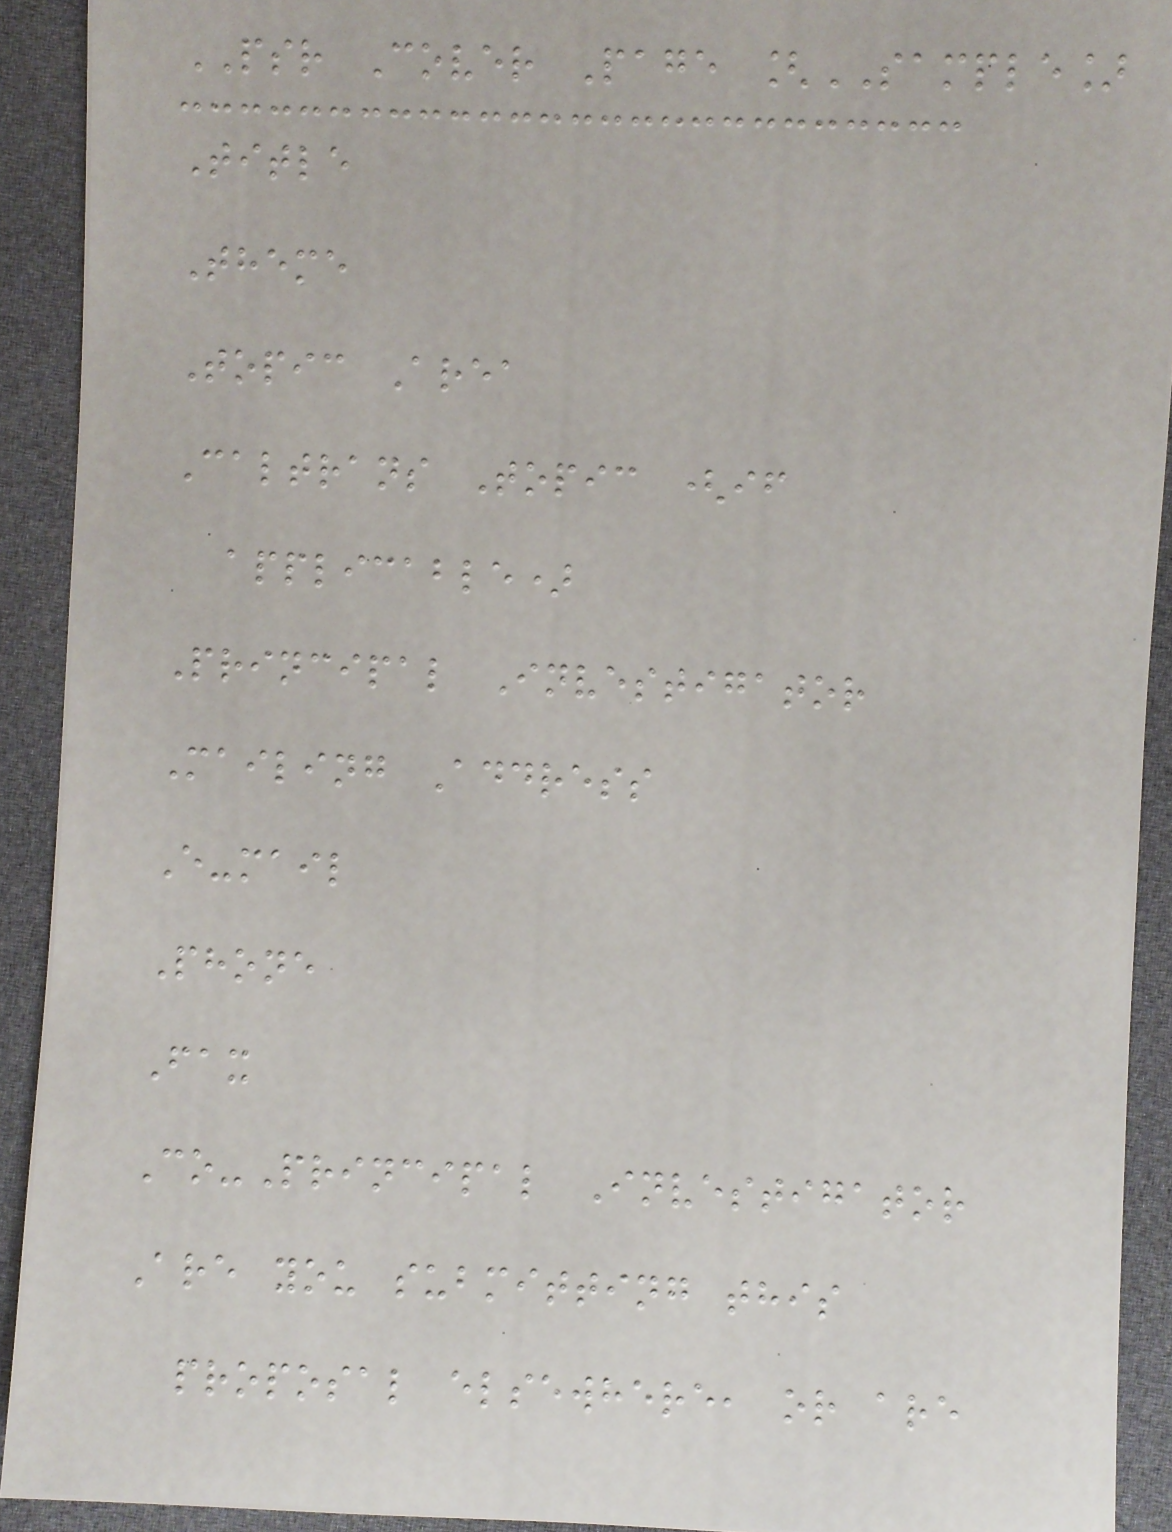PSR Cover Page [SAMPLE]
Title
Theme
Topic Area
Caltrans Topic (if
applicable)
Principal Investigator
Mailing Address
E-mail
Phone
Fax
Co-Principal Investigator
Are you submitting this
proposal elsewhere, or are
